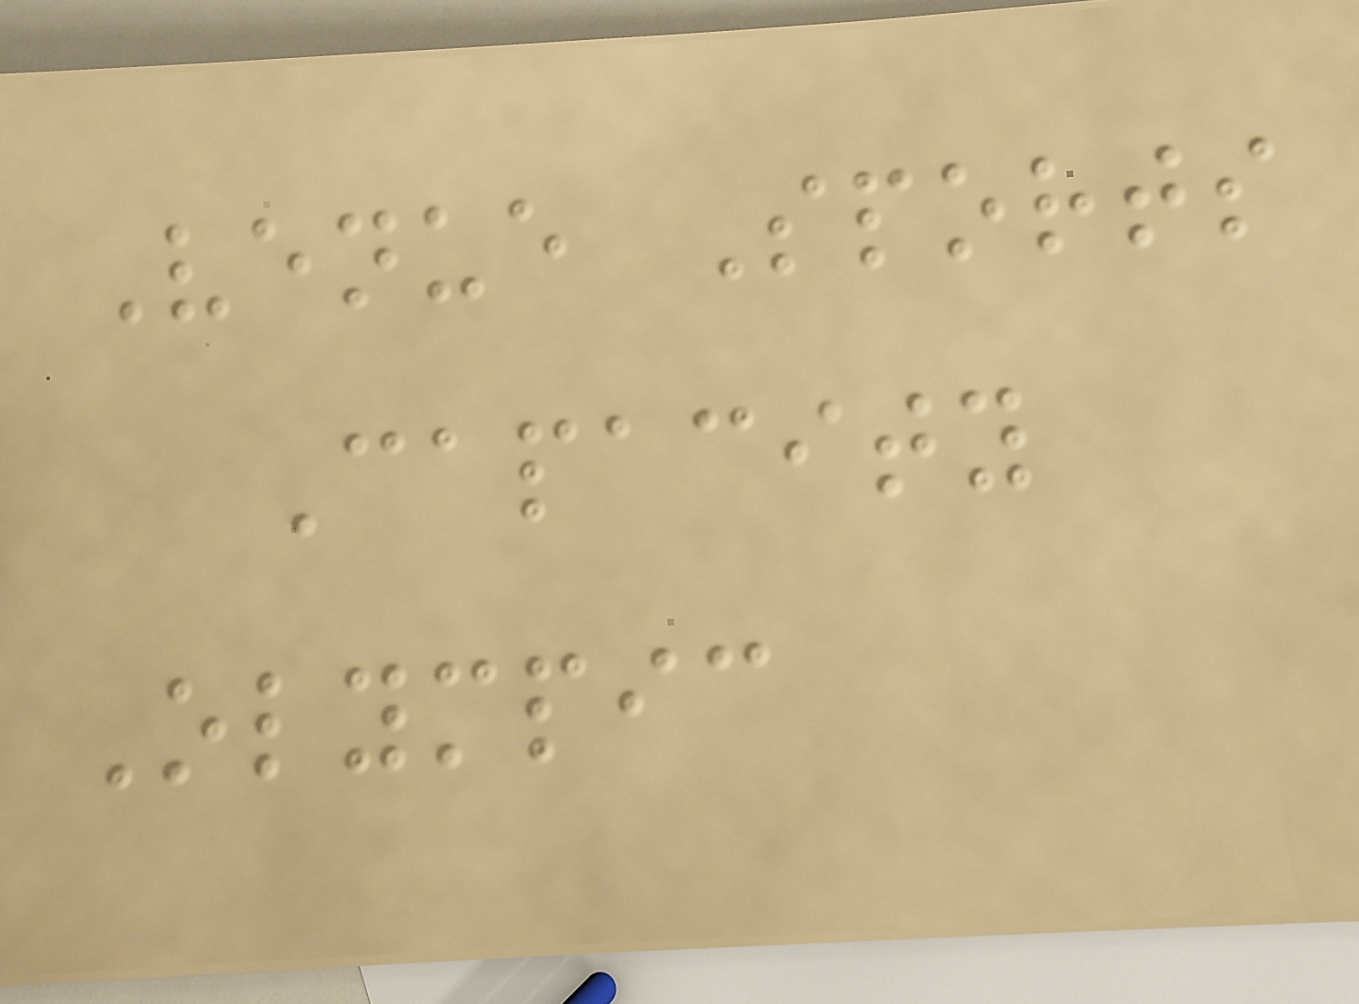Venue Sports
Capacity
Olympic
